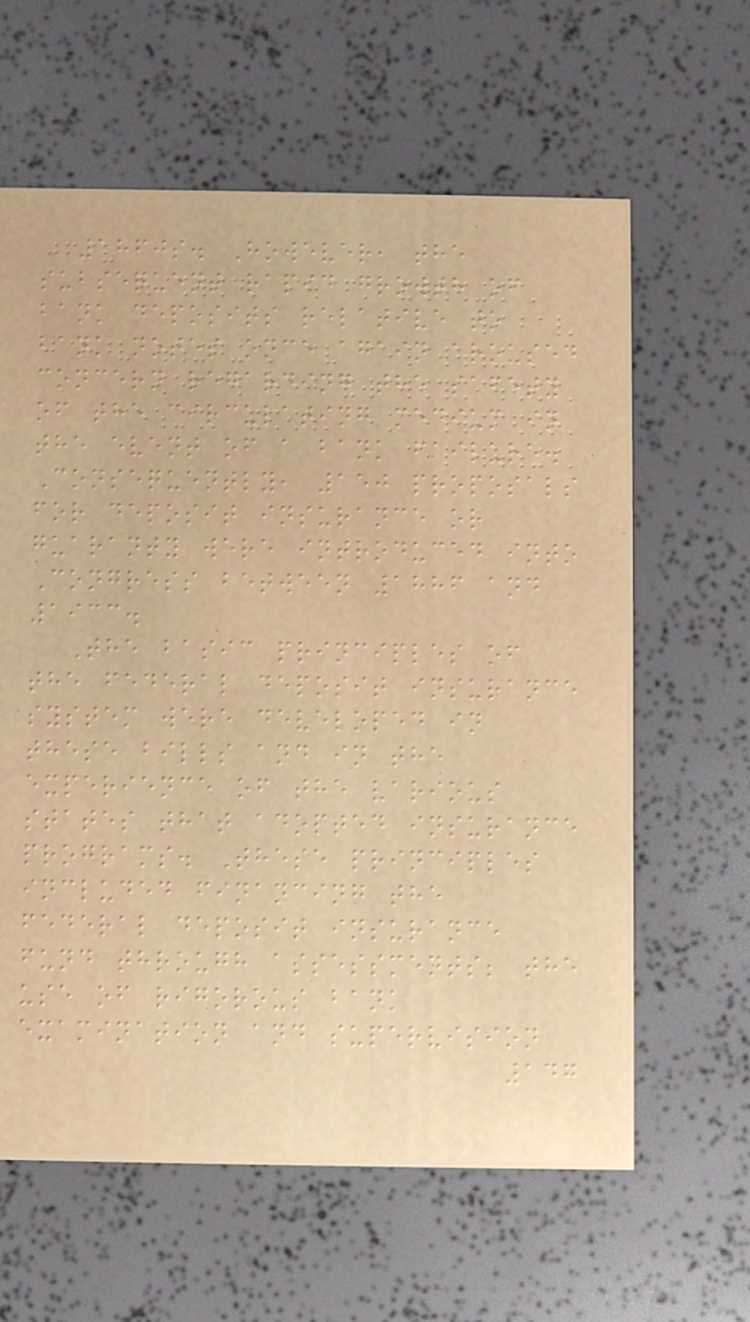1860s. However, the
subsequent rapid growth of
bank deposits relative to
bank notes once again aroused
concern regarding the safety
of the circulating medium in
the event of a bank failure.
Consequently, 150 proposals
for deposit insurance or
guaranty were introduced into
Congress between 1886 and
1933.
The basic principles of
the federal deposit insurance
system were developed in
these bills and in the
experience of the various
states that adopted insurance
programs. These principles
included financing the
federal deposit insurance
fund through assessments; the
use of rigorous bank
examination and supervision
147
